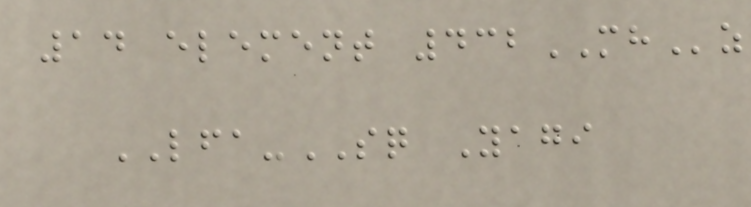14 element 432MHz
LFA-SQ Yagi
